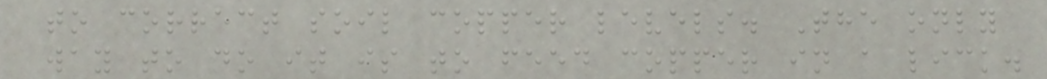to correct soil copper levels. The only
way to do it is to feed copper in a lick.
